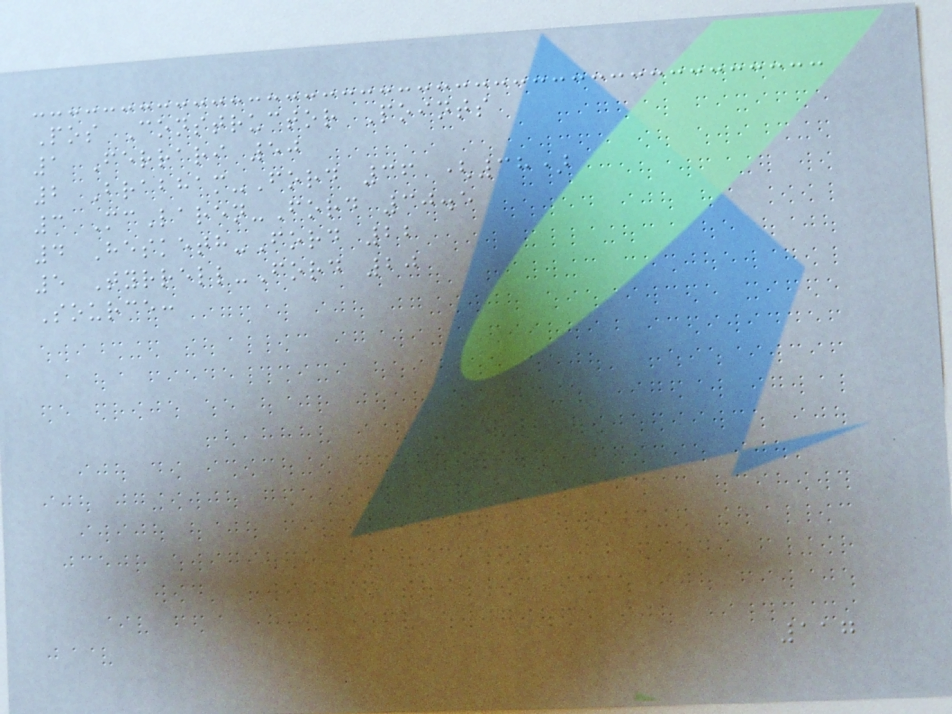Pos Constructor Points
1 Ferrari 50
2 Brabham-Ford 36 (38)
3 McLaren-Ford 30.5
4 Hesketh-Ford 22
5 Tyrrell-Ford 20
Source:
117
